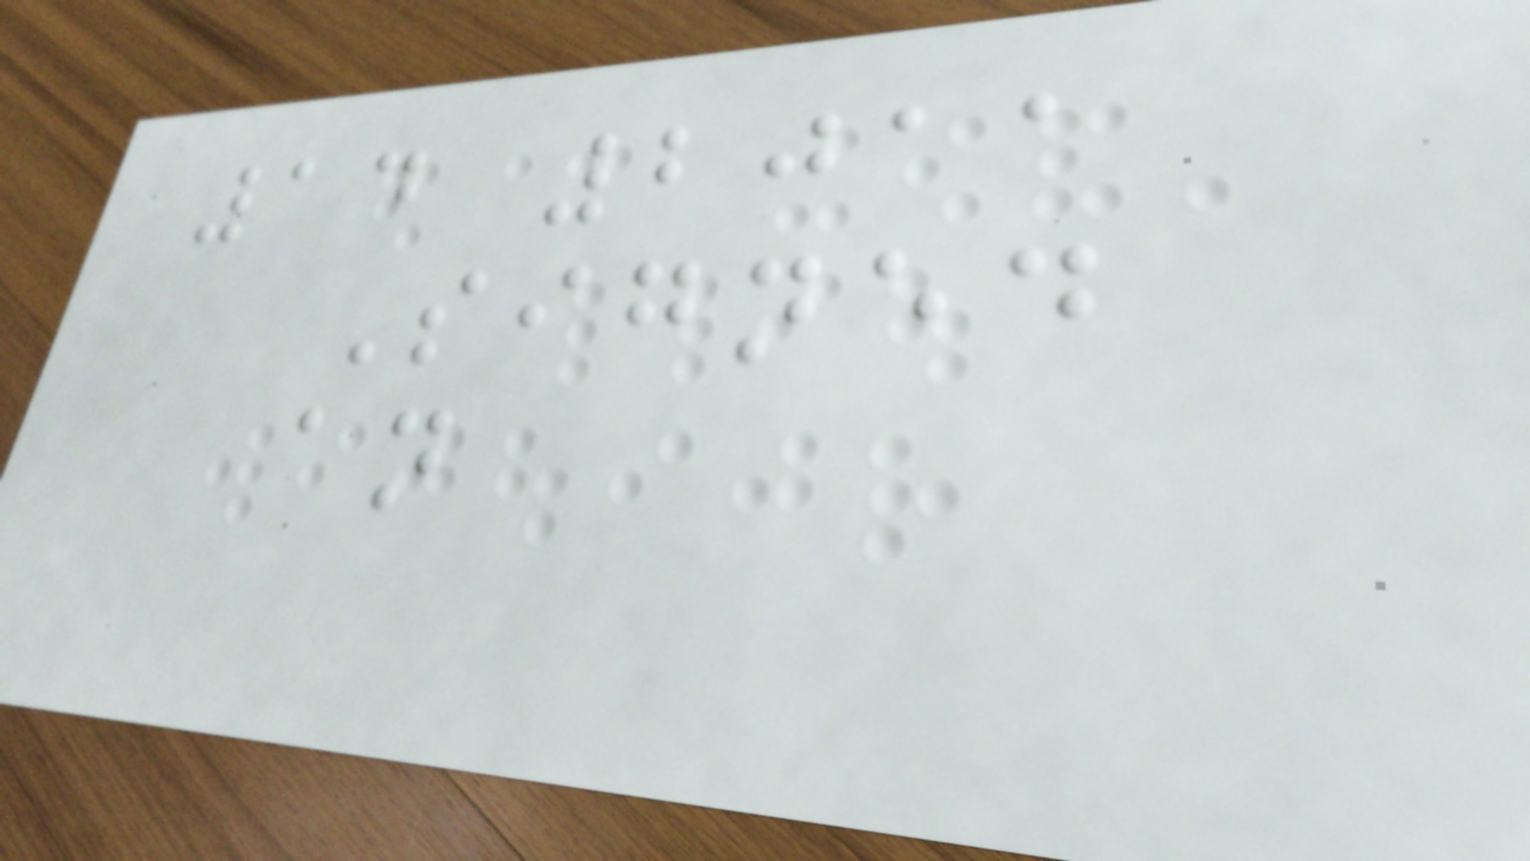14 2011
Signed
an
